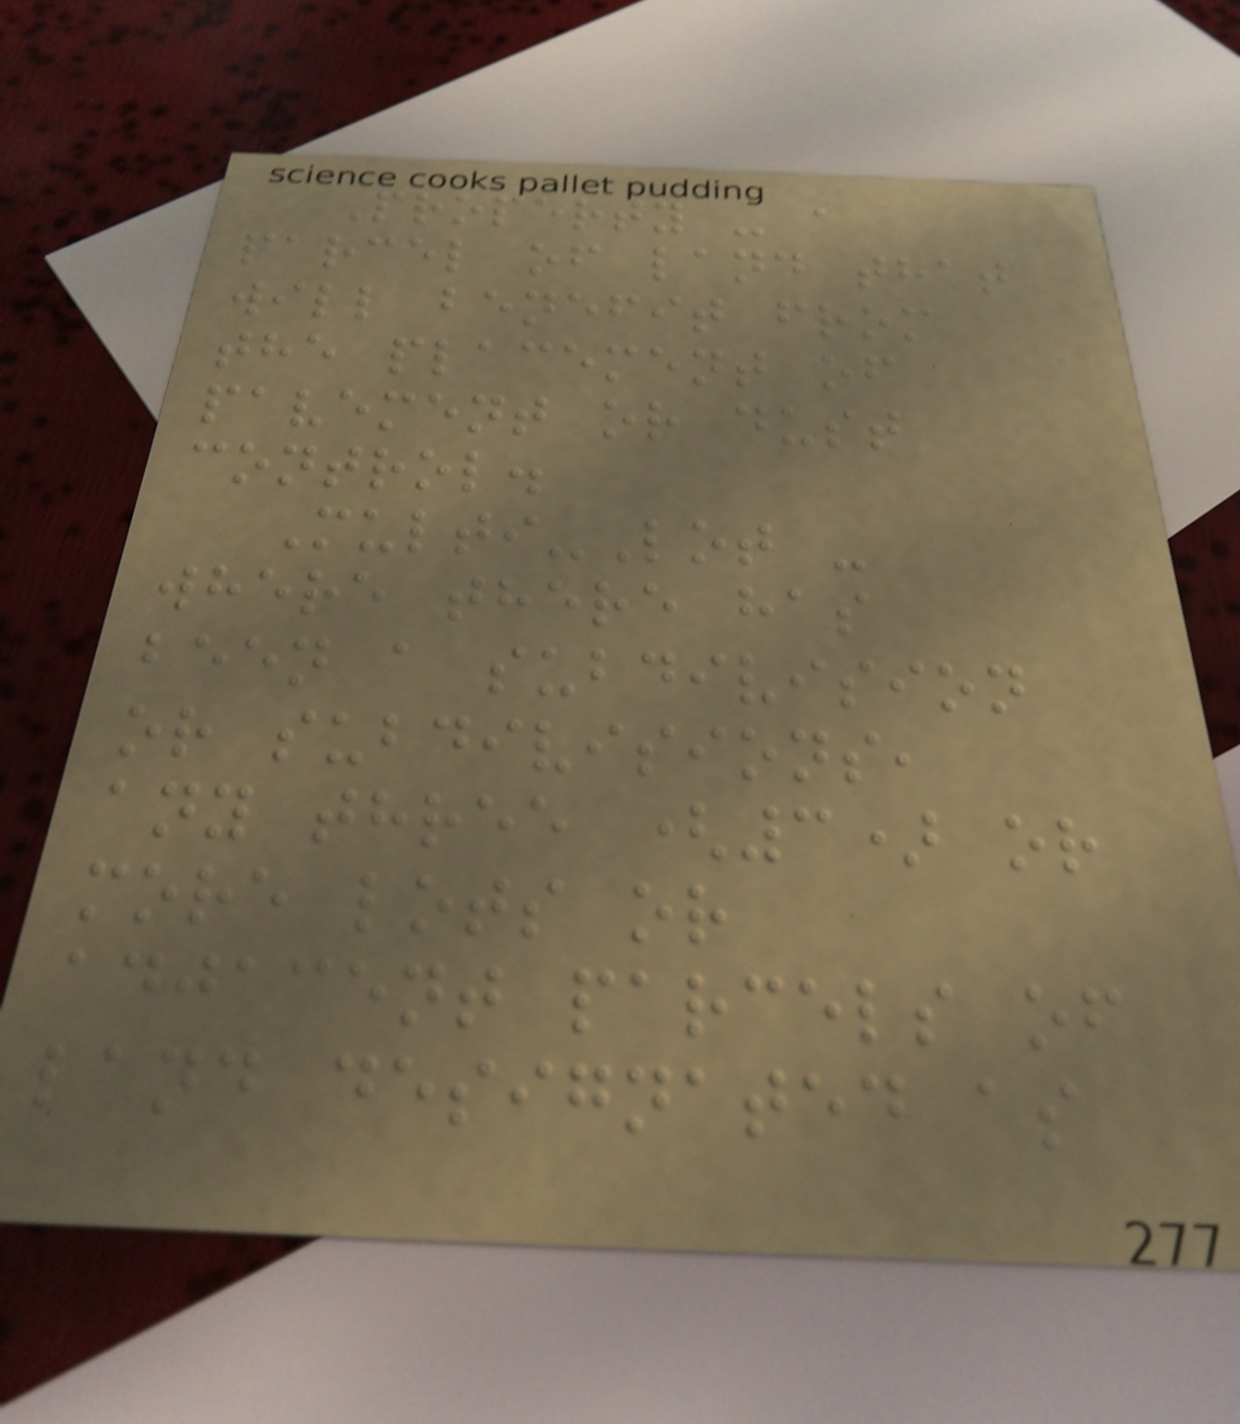Property - a
parcel of land that
will benefit from
the placement of
pavement or dust
control.
Multi-Lot -
where there has
been a subdivision
or subdivisions,
any three (3) or
more lots or
adjacent parcels of
land designated as
